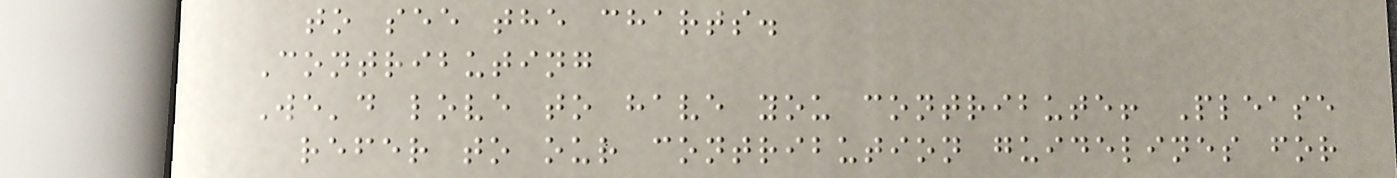to see the charts.
Contributing
We'd love to have you contribute! Please
refer to our contribution guidelines for
